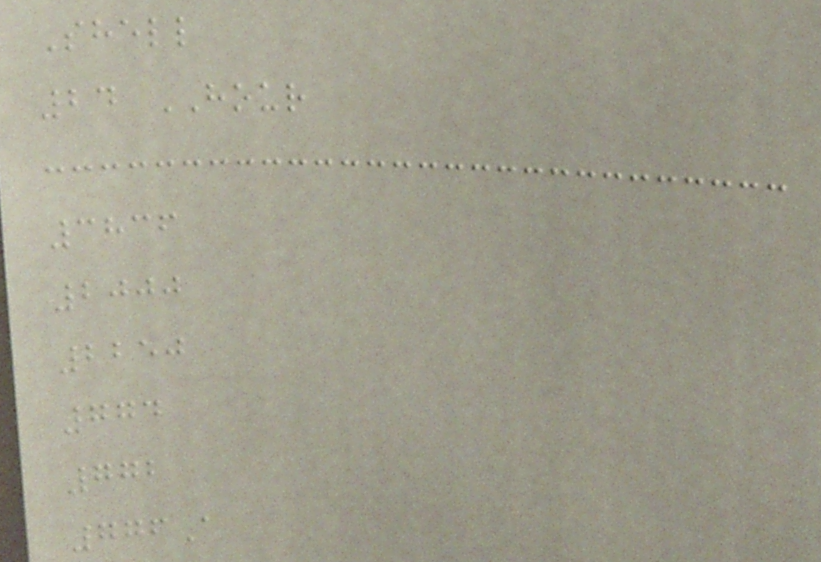Shell
24 HOUR
3836
2000
2250
774
772
776A
